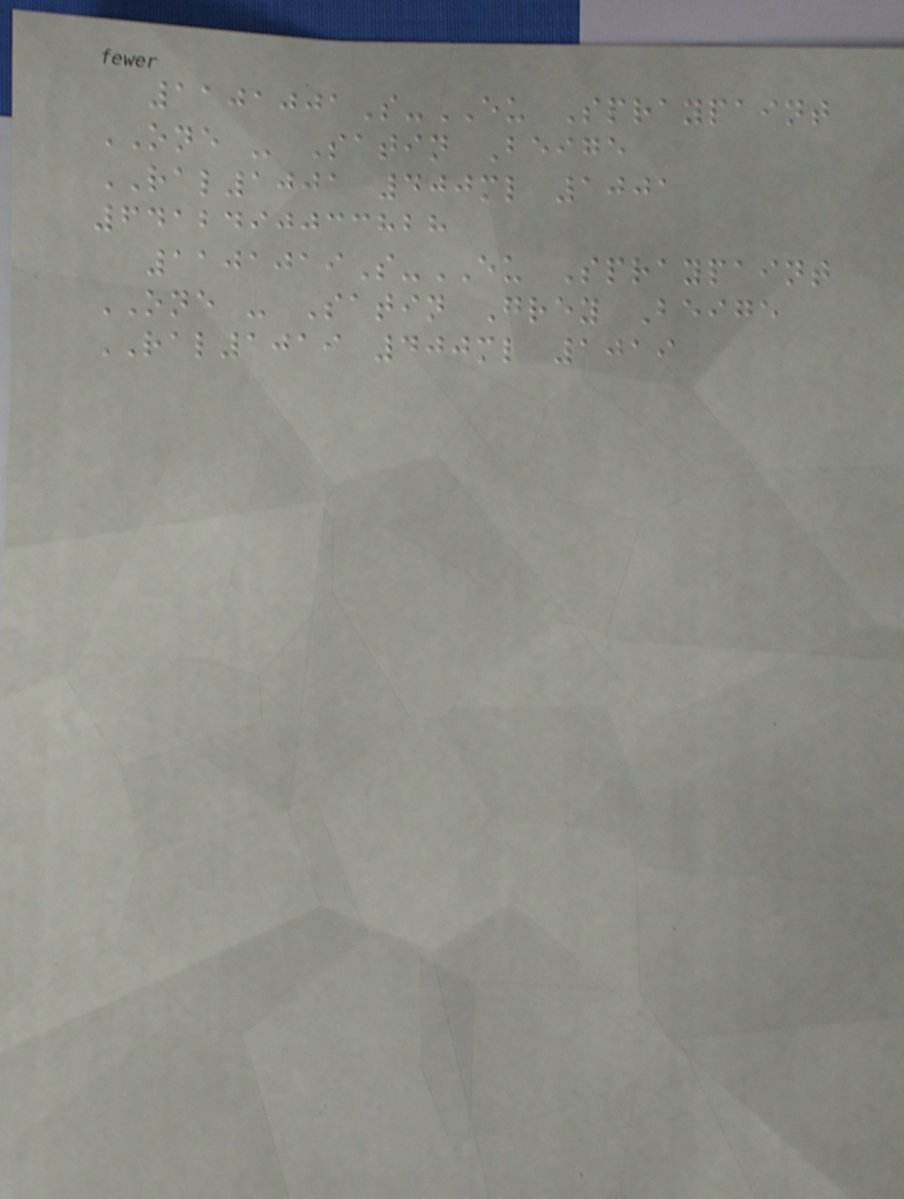1101001S-EU Spraypaint
ONE - Satin Beige
RAL1001 400ml 1001
6412490033828
1101019S-EU Spraypaint
ONE - Satin Grey Beige
RAL1019 400ml 1019
